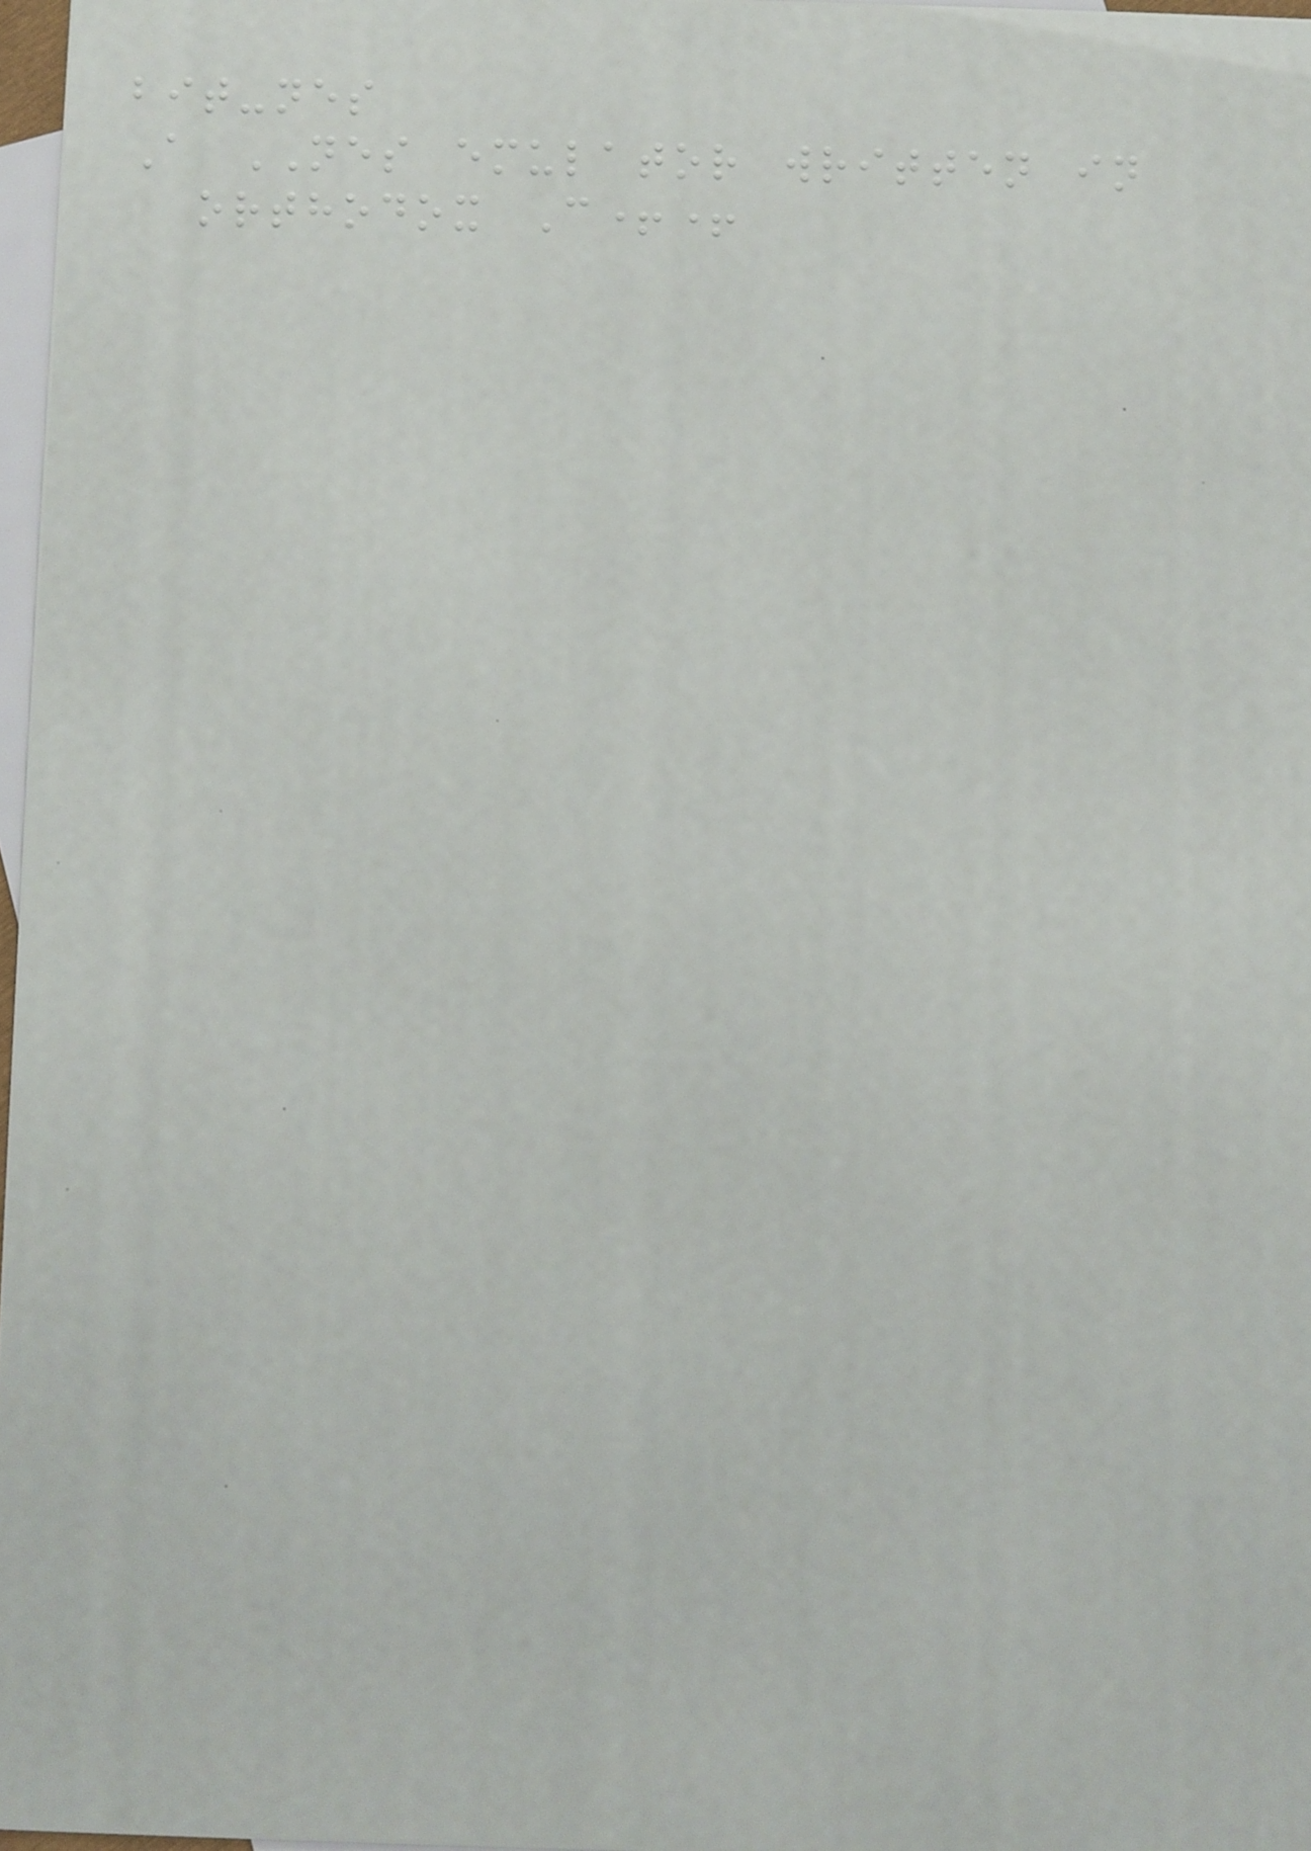bit-nes
A NES emulator written in
orthodox C++
